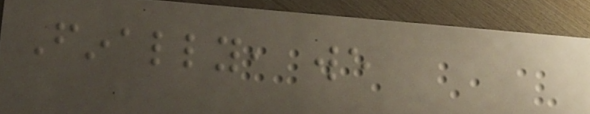Finally, we
